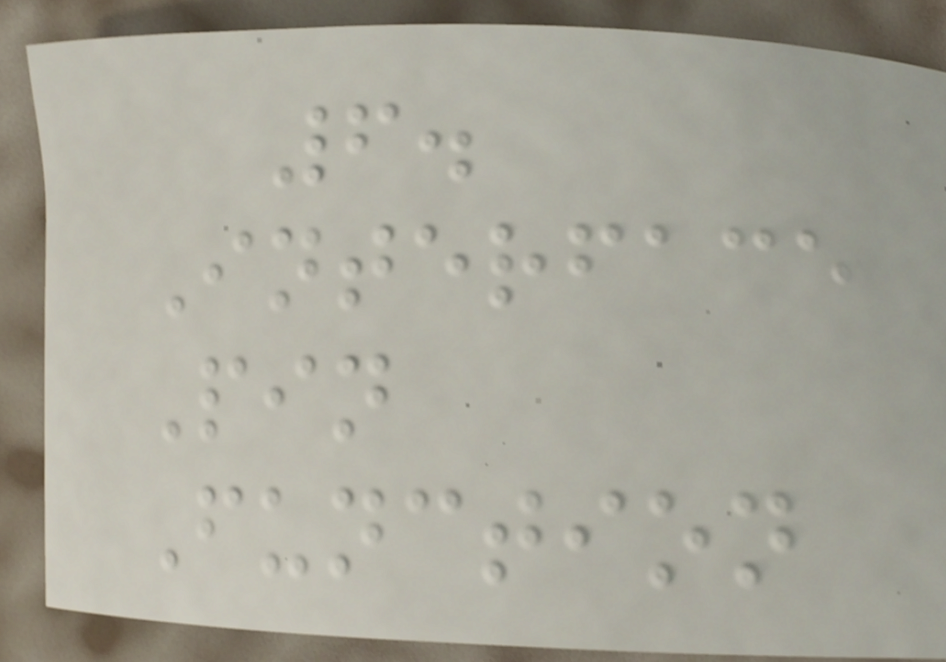6.
Interface
Pin
Function
